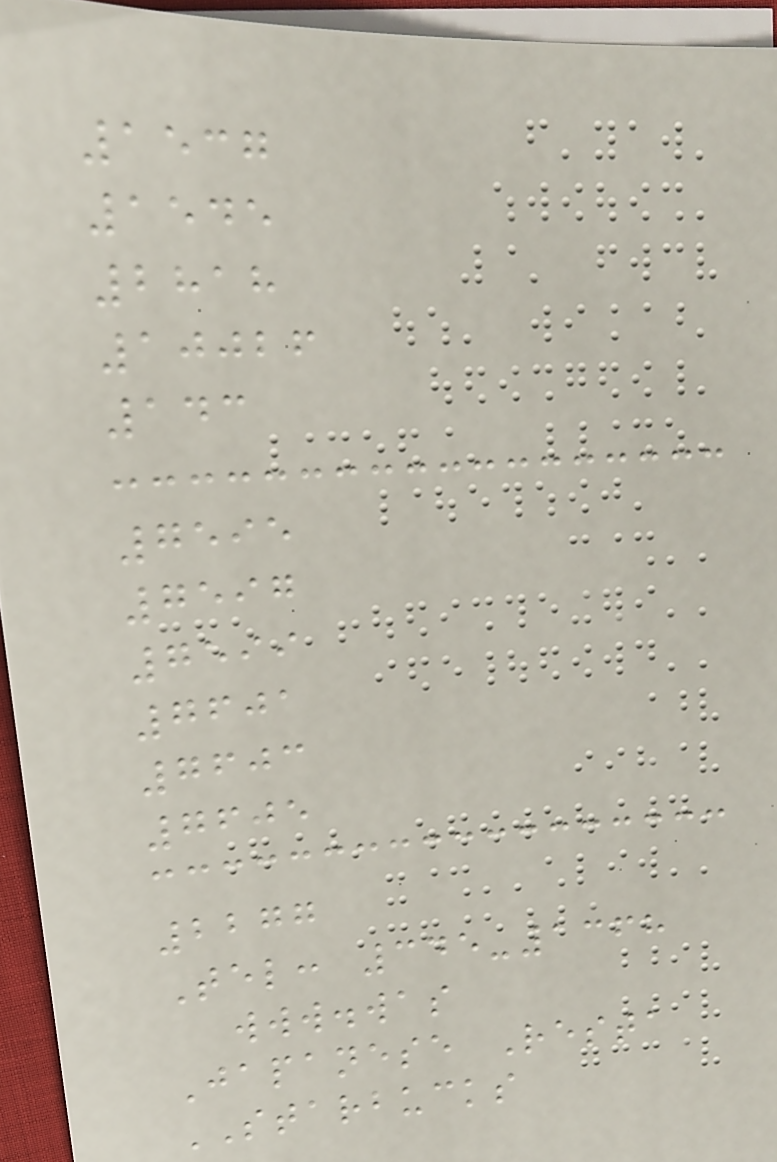1537
1545
2818
10026
143
7595
7597
7599
7601
7603
7605
2277
Tel: 345-1368
www.was
Japanese Resta
STARBUCKS
